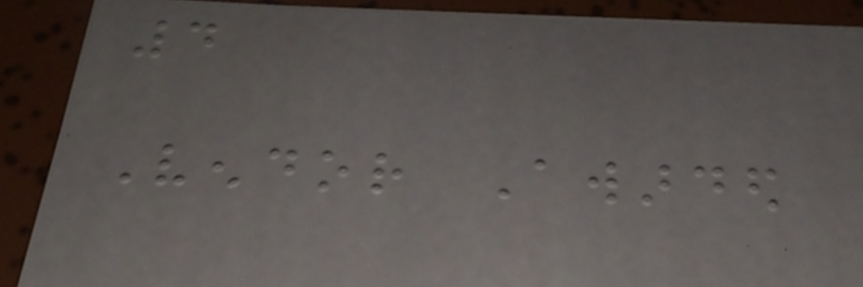4
Vendor Awarded
